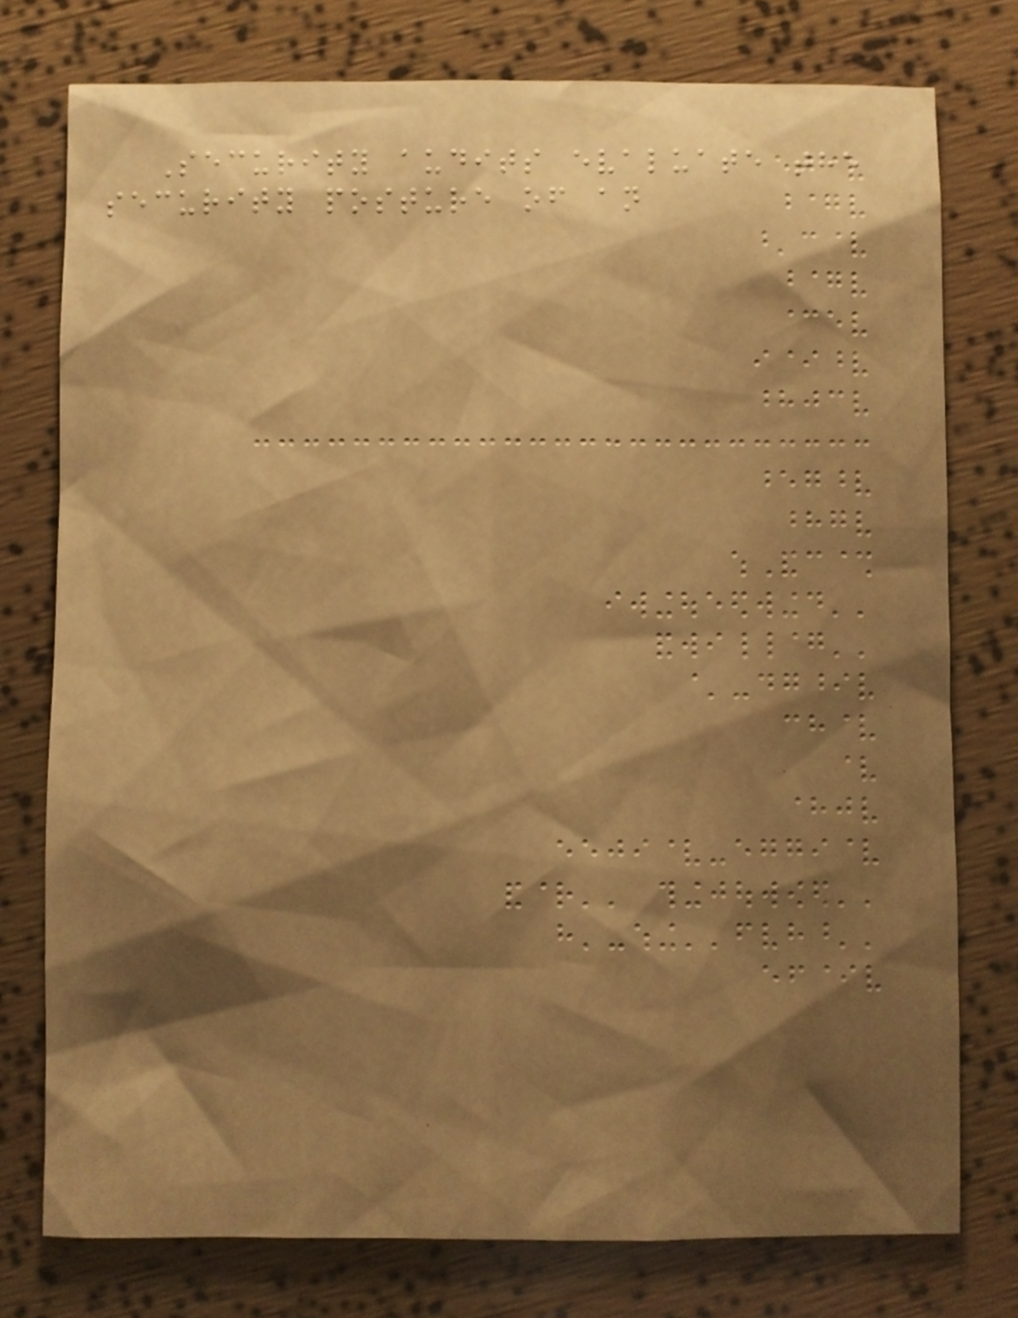Security audits evaluate the
security posture of an
